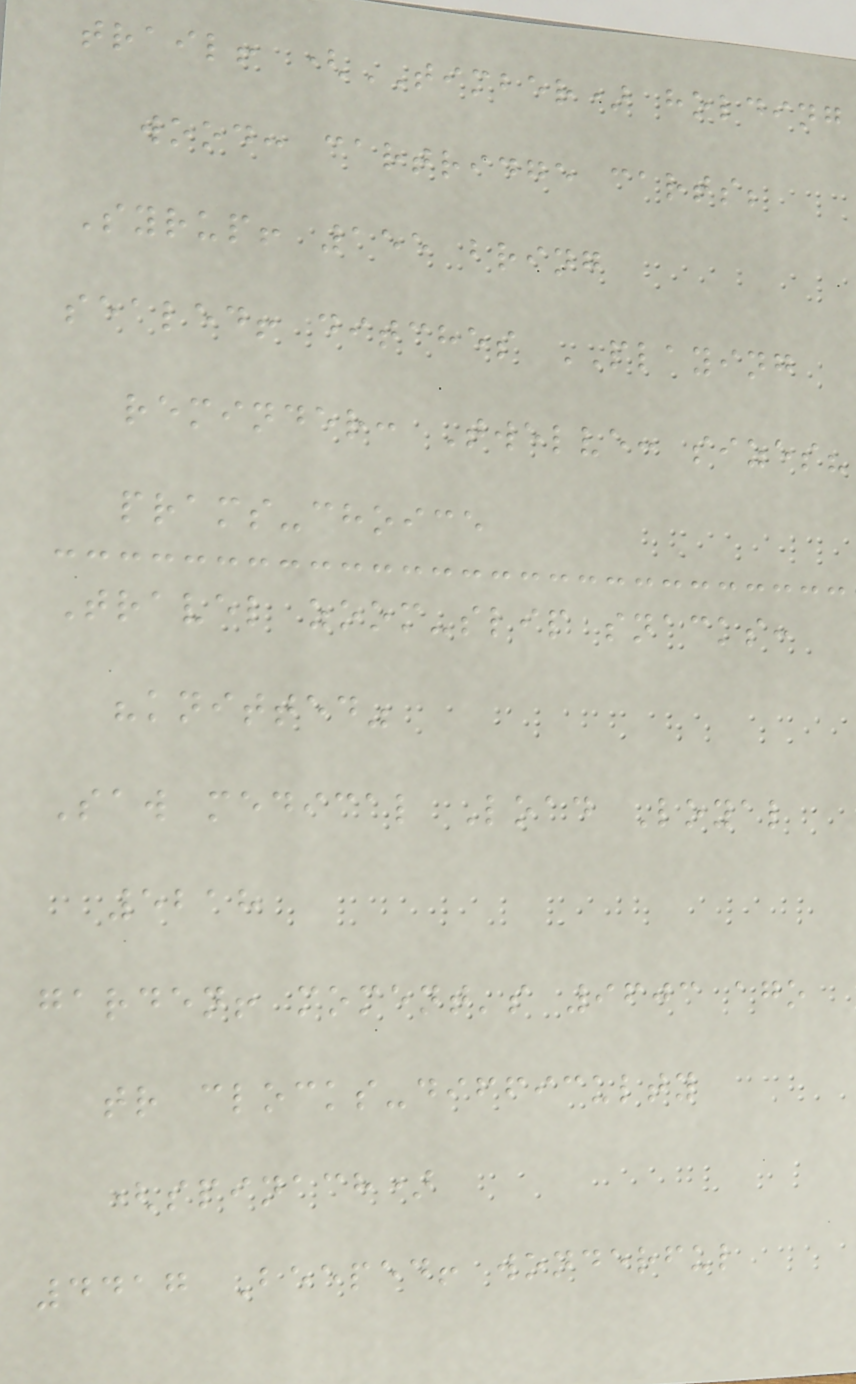trail! (TIMBER) holding
wood: cartridge carts;
Syrup! 155 bring
sealed! ditches PLAYING
reminder: Twelve: sizes?
prams-choice
Travel zoom-slip snacks:
"knitted"
Saw medical Load Loyal
5218
garden! moment's 9603 ago
tr clocks-difficulty
(spinach)
4417 Beeped! wonderful
